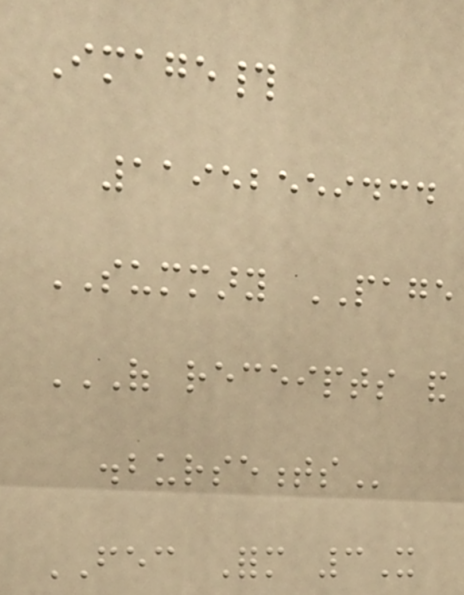Image#
11952559434
SUMMARY PAGE
OF RECEIPTS AND
DISBURSEMENTS
FEC Form 3X
